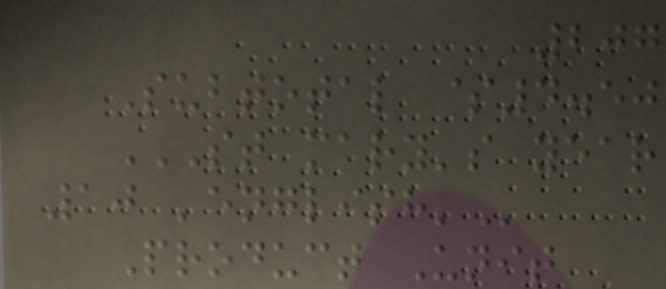207
Subtotal $4.50
ST MARY'S YEAR
10 'ENGLISH'
Product Unit
